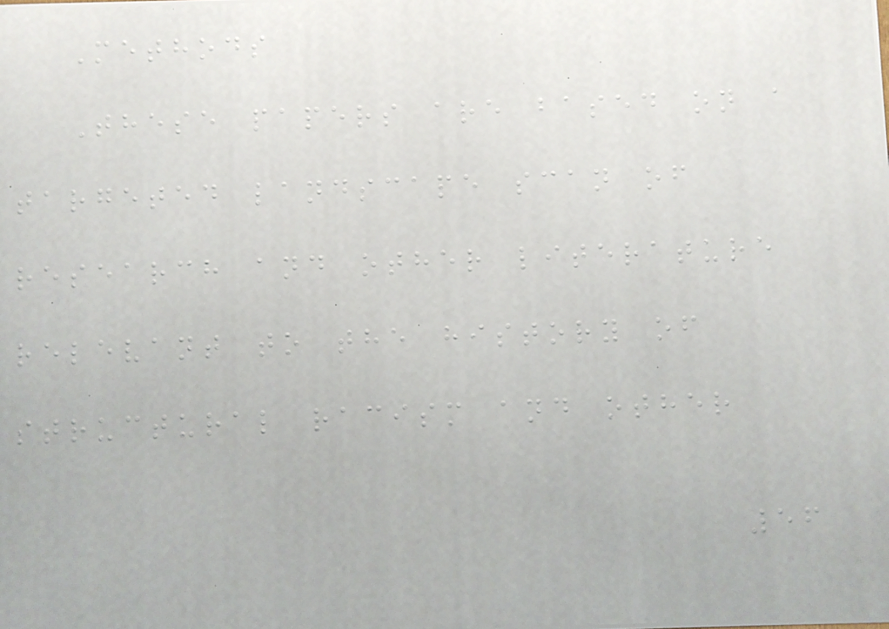Methods
These papers are based on a
targeted landscape scan of
research and other literature
relevant to the history of
structural racism and other
56
